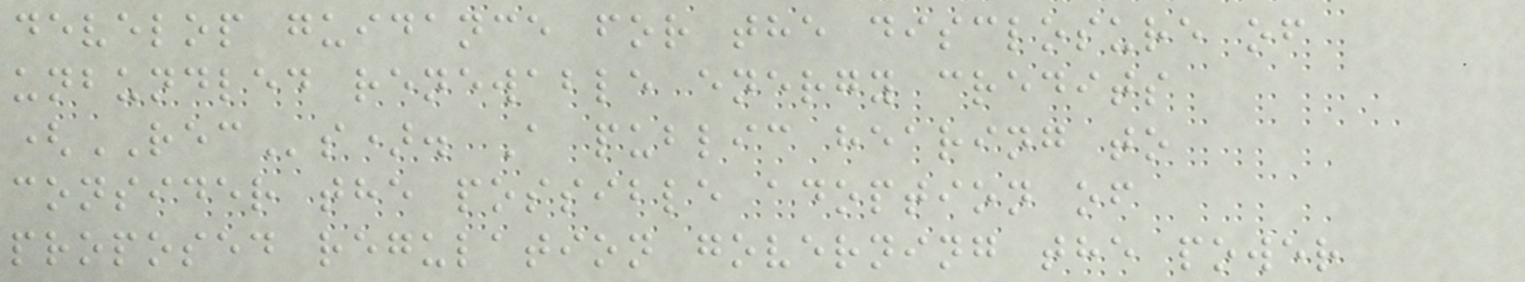develop guidance for the disclosure of
unbundled renewable energy credits
(RECs). A public hearing to
consider the possible adoption of
proposed regulation governing the power
